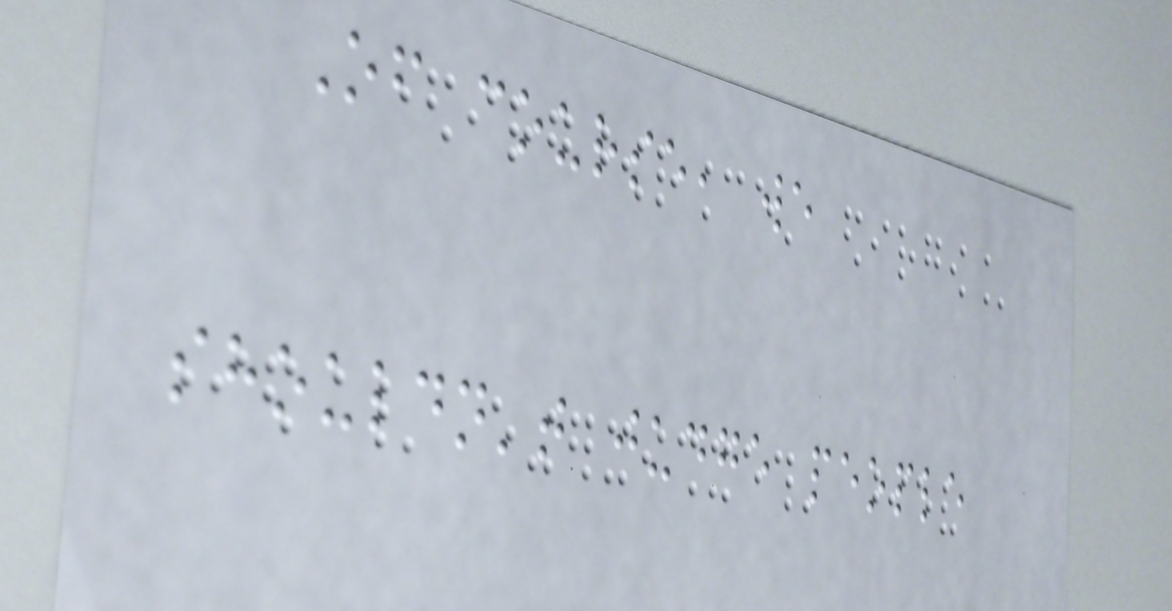Of course, we
shouldn't judge people
